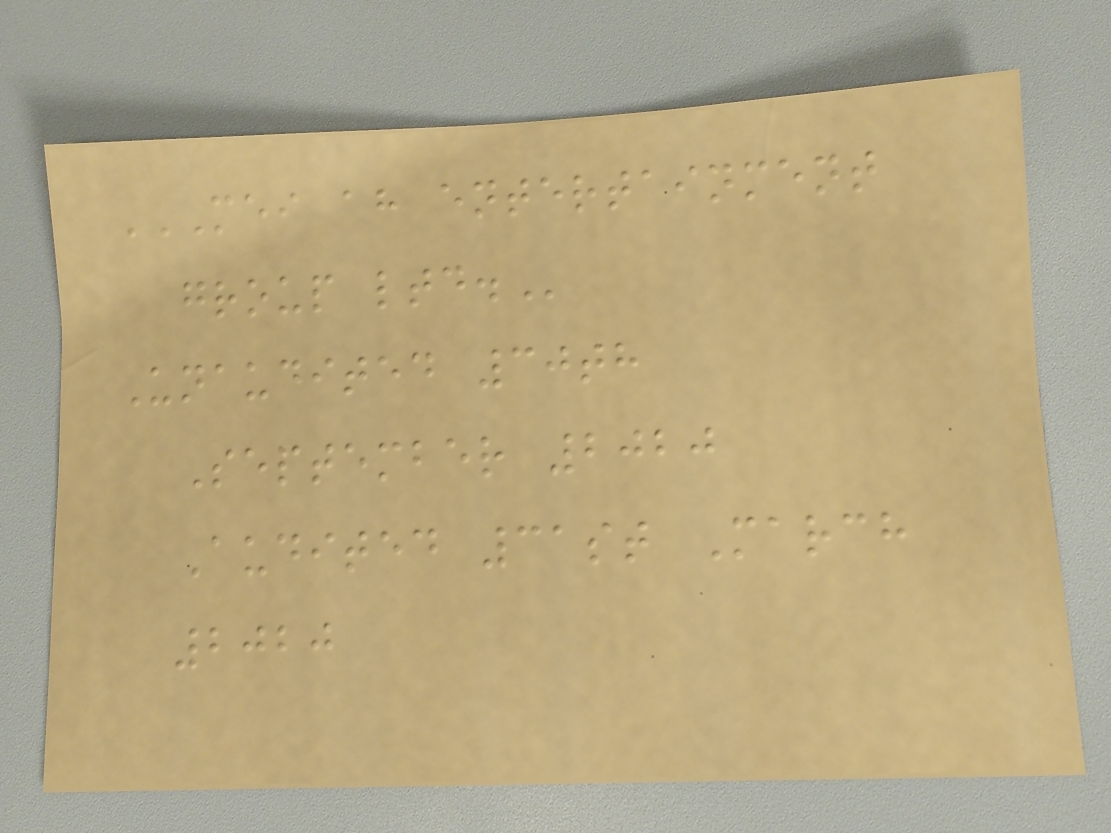MEI AH ENTERTAINMENT
GROUP LTD.
Unaudited 30th
September 2020
Audited 31st March
2020
